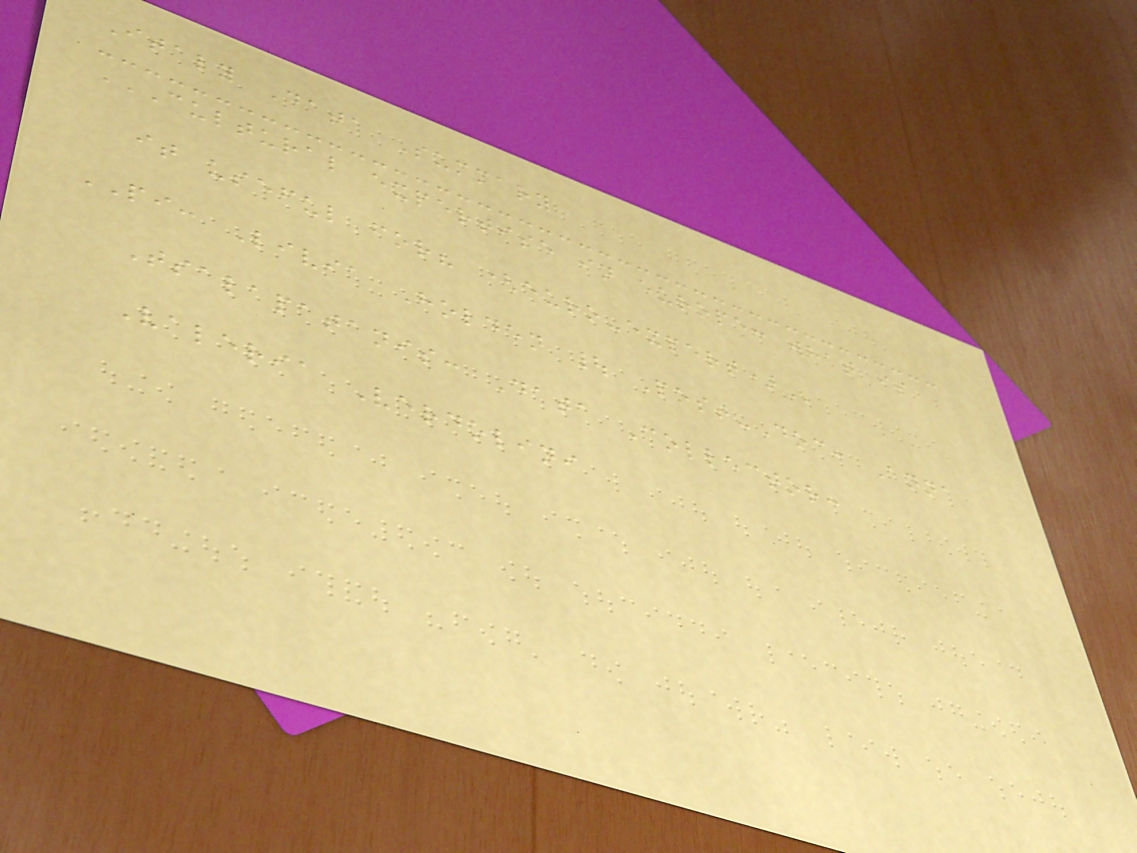Italy Data Summary
CULTURAL EXPERTISE IN EUROPE: WHAT IS
IT USEFUL FOR? (EURO-EXPERT)
PI: Livia Holden | Post-Doc: Anna
Tsalapatanis: Data Collector:
Valeria Verdolini
